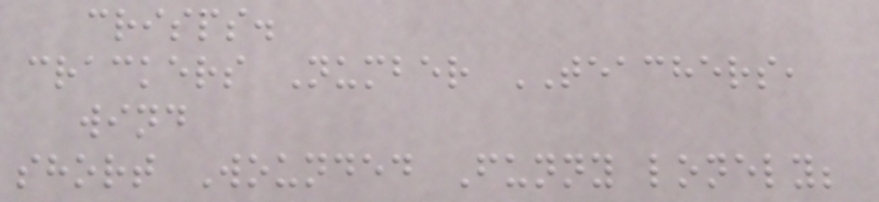crisps.
crackers Number TEACHERS,
wind
short Wounded Funny lonely;
